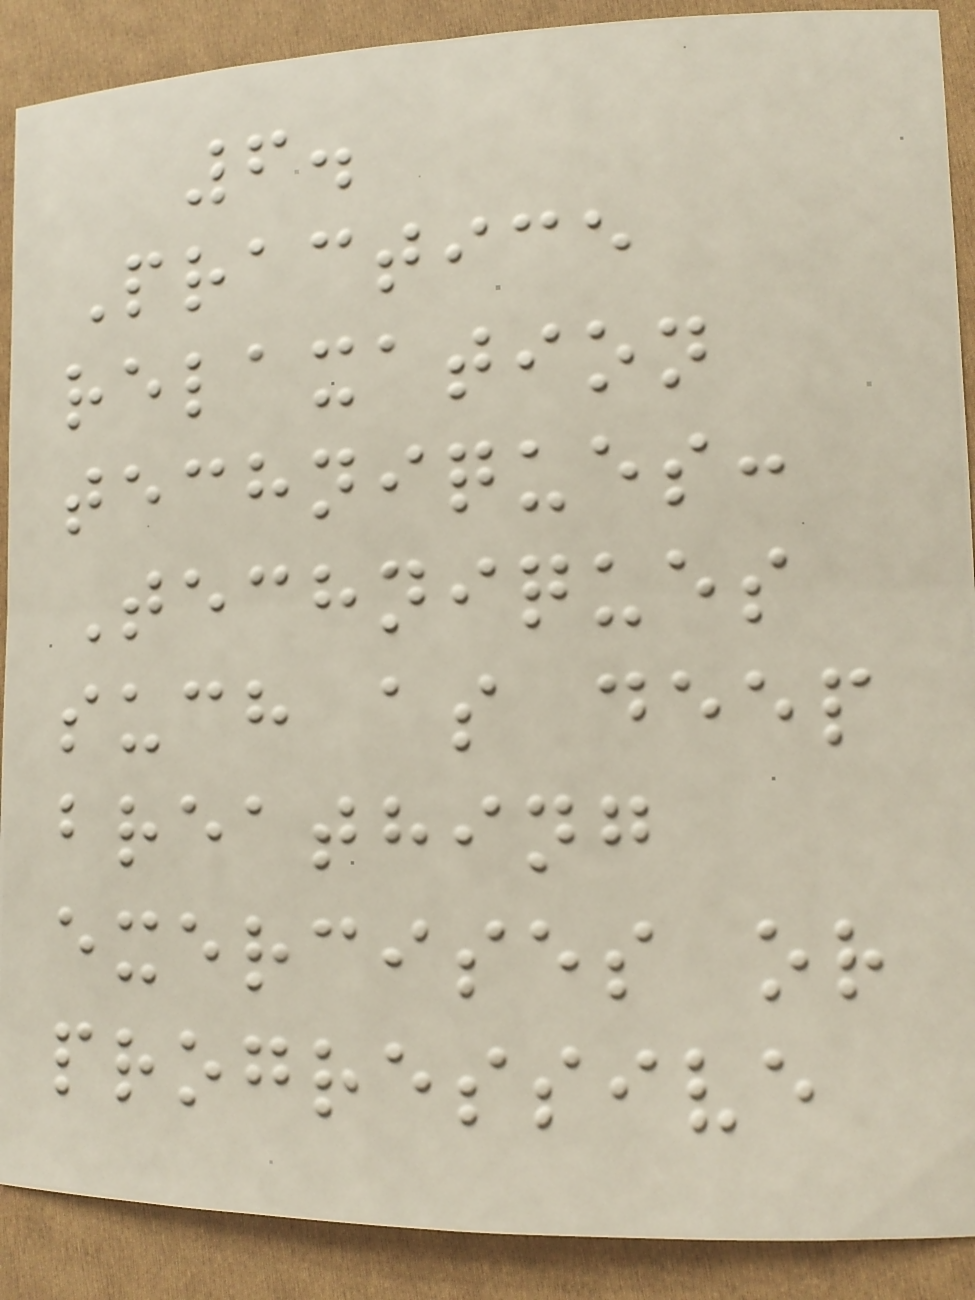6.
Practice
relaxation
techniques:
Techniques
such as deep
breathing
exercises or
progressive
